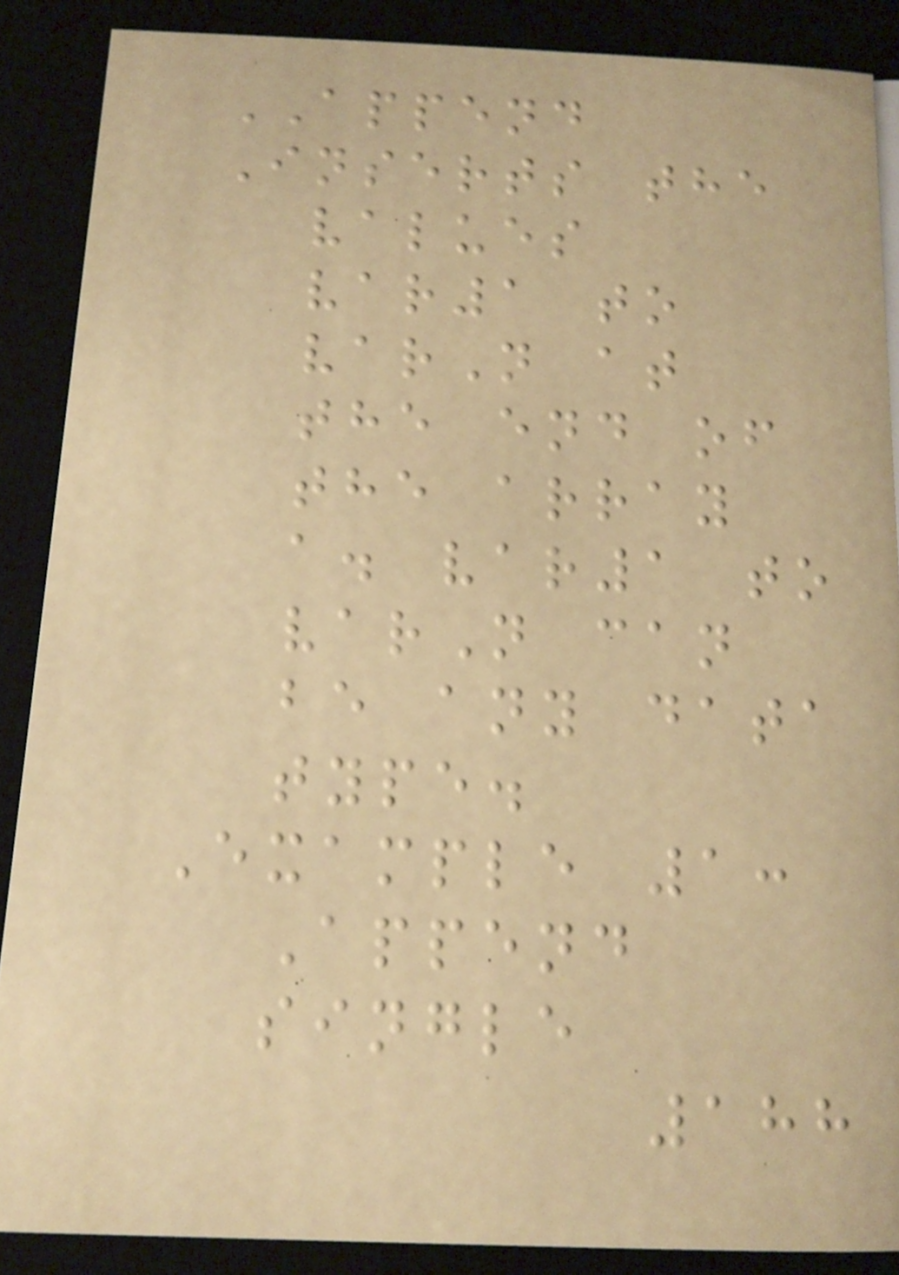APPEND
Inserts the
values
var1 to
varN at
the end of
the array
a. var1 to
varN can
be any data
type.
Example 1:
Append
single
188
